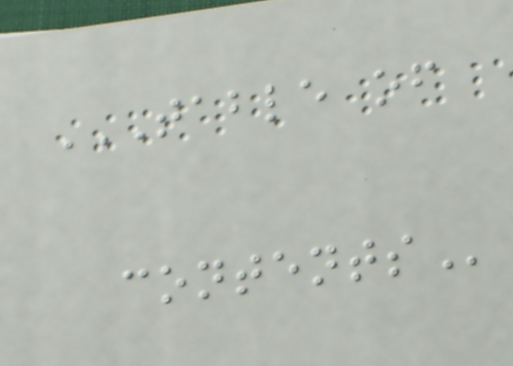TABLE OF
CONTENTS
